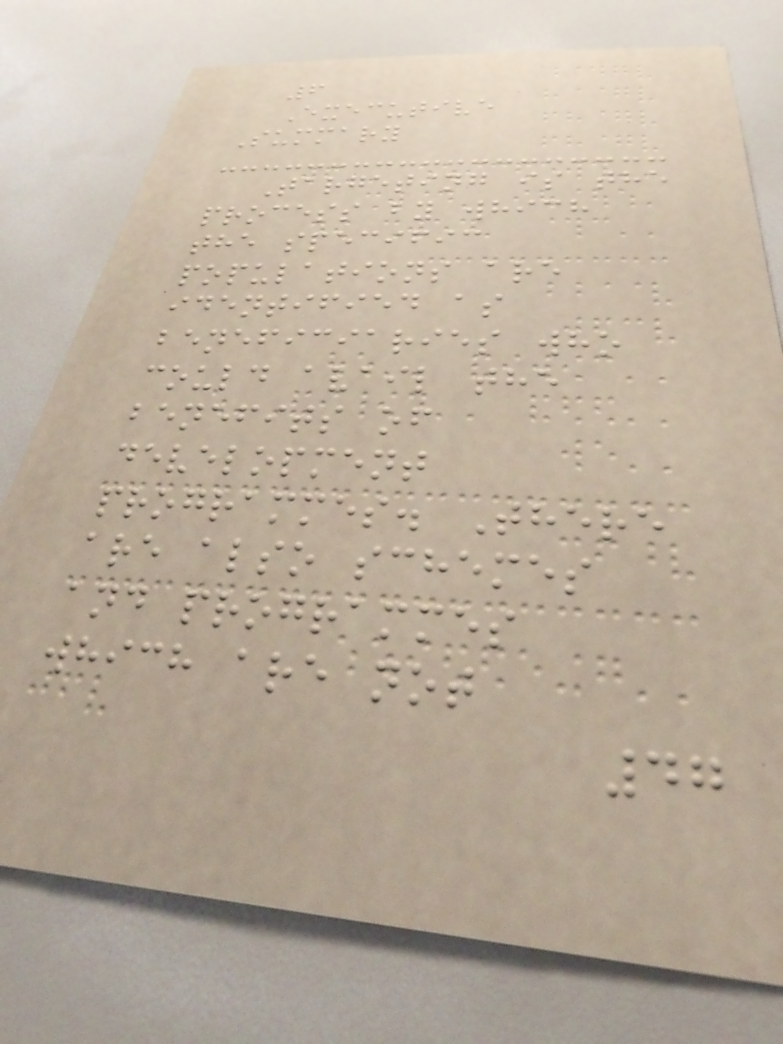6
Executive
Summary
Targeting is the
process by which
the specific
populations are
identified as
beneficiaries who
could avail the
benefits of
development
programmes. There
are also schemes
and programmes
which are not
47
